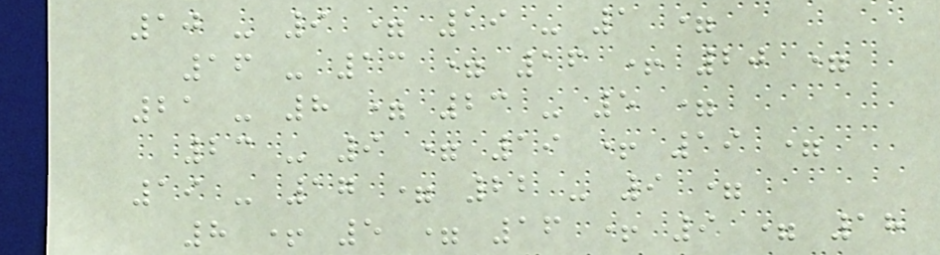10 - 9 = 19 - 1 =
16 - 13 = 16 + 20 =
21 - 8 = 23 - 5 =
23 - 9 = 19 + 19 =
19 - 17 = 22 - 9 =
8 + 5 = 16 + 9 = 18
